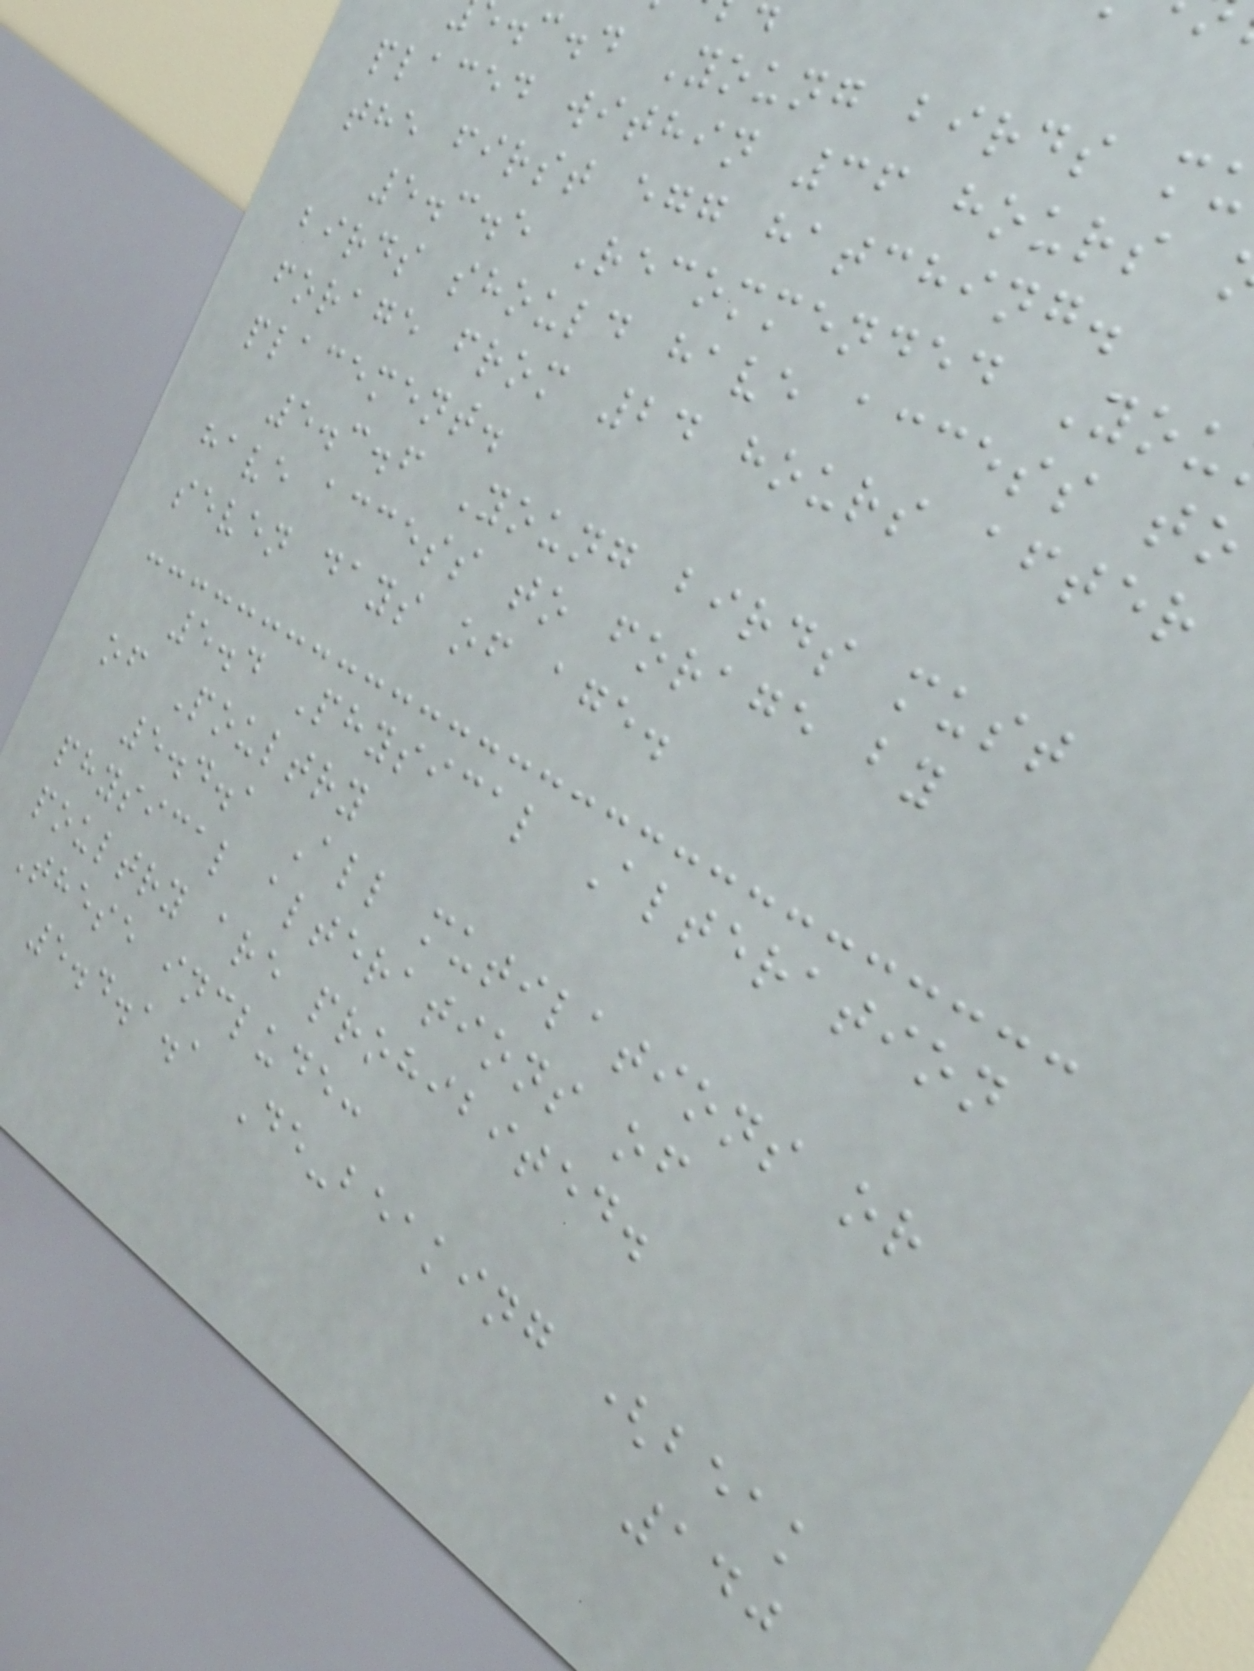.c.d Young birds m
placed within 36 hours
the first egg hatching.
5.3.5 Recommended You
birds should have access to
forage from 24 hours after
placement.
5.3.6 Young birds must
have access to forage by
seven days of age.
5.4 Physical Alteration
of Poultry
5.4.1 All mutilations or
physical alterations of
poultry are prohibited.
These include:
5.4.1.1 De-beaking (beak
140
